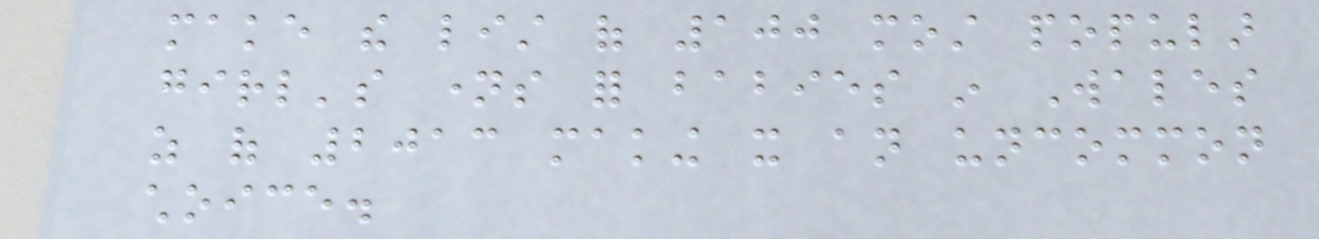make the list of 100 most popular
girl's names for babies in Wales
as of 2013 making it an uncommon
choice.
